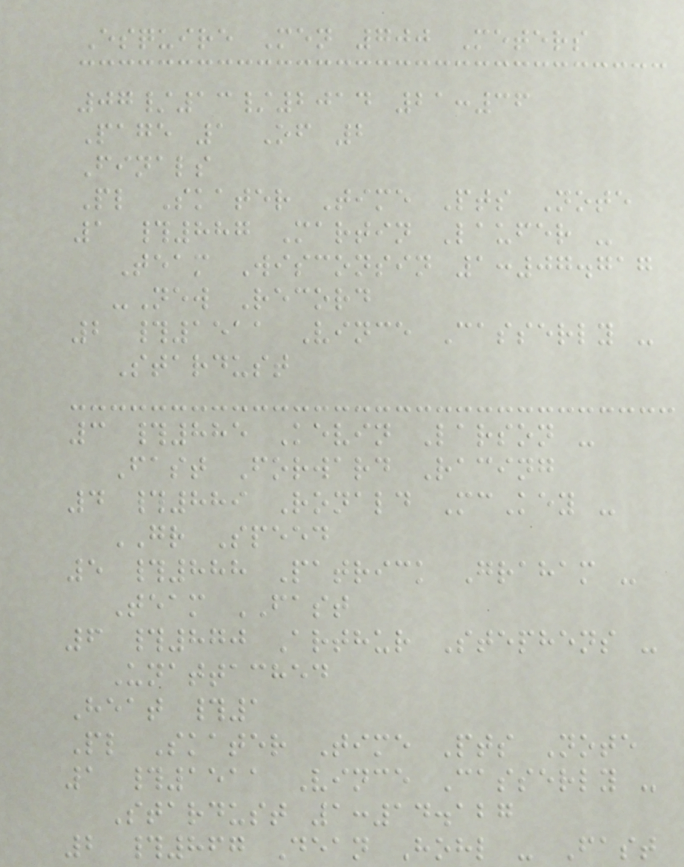Esquire Men 700 Meters
07/13/2014 21:36
Page 1 Of 2
Finals
Pl Skater Time Pts Note
1 #887 Martin Laufer -
Team Wisconsin 1:07.717
-New Record
2 #1511 Vince Casserly -
Stardust
3 #885 Kevin Larson -
Fast Forward Racing
4 #889 Ronald McKey -
GR Speed
5 #888 Patrick Graham -
Team FAST
6 #870 Arthur Stephens -
Unattached
Heat #1
Pl Skater Time Pts Note
1 #1511 Vince Casserly -
Stardust 1:14.127
2 #867 Dean Hohl - Fast
